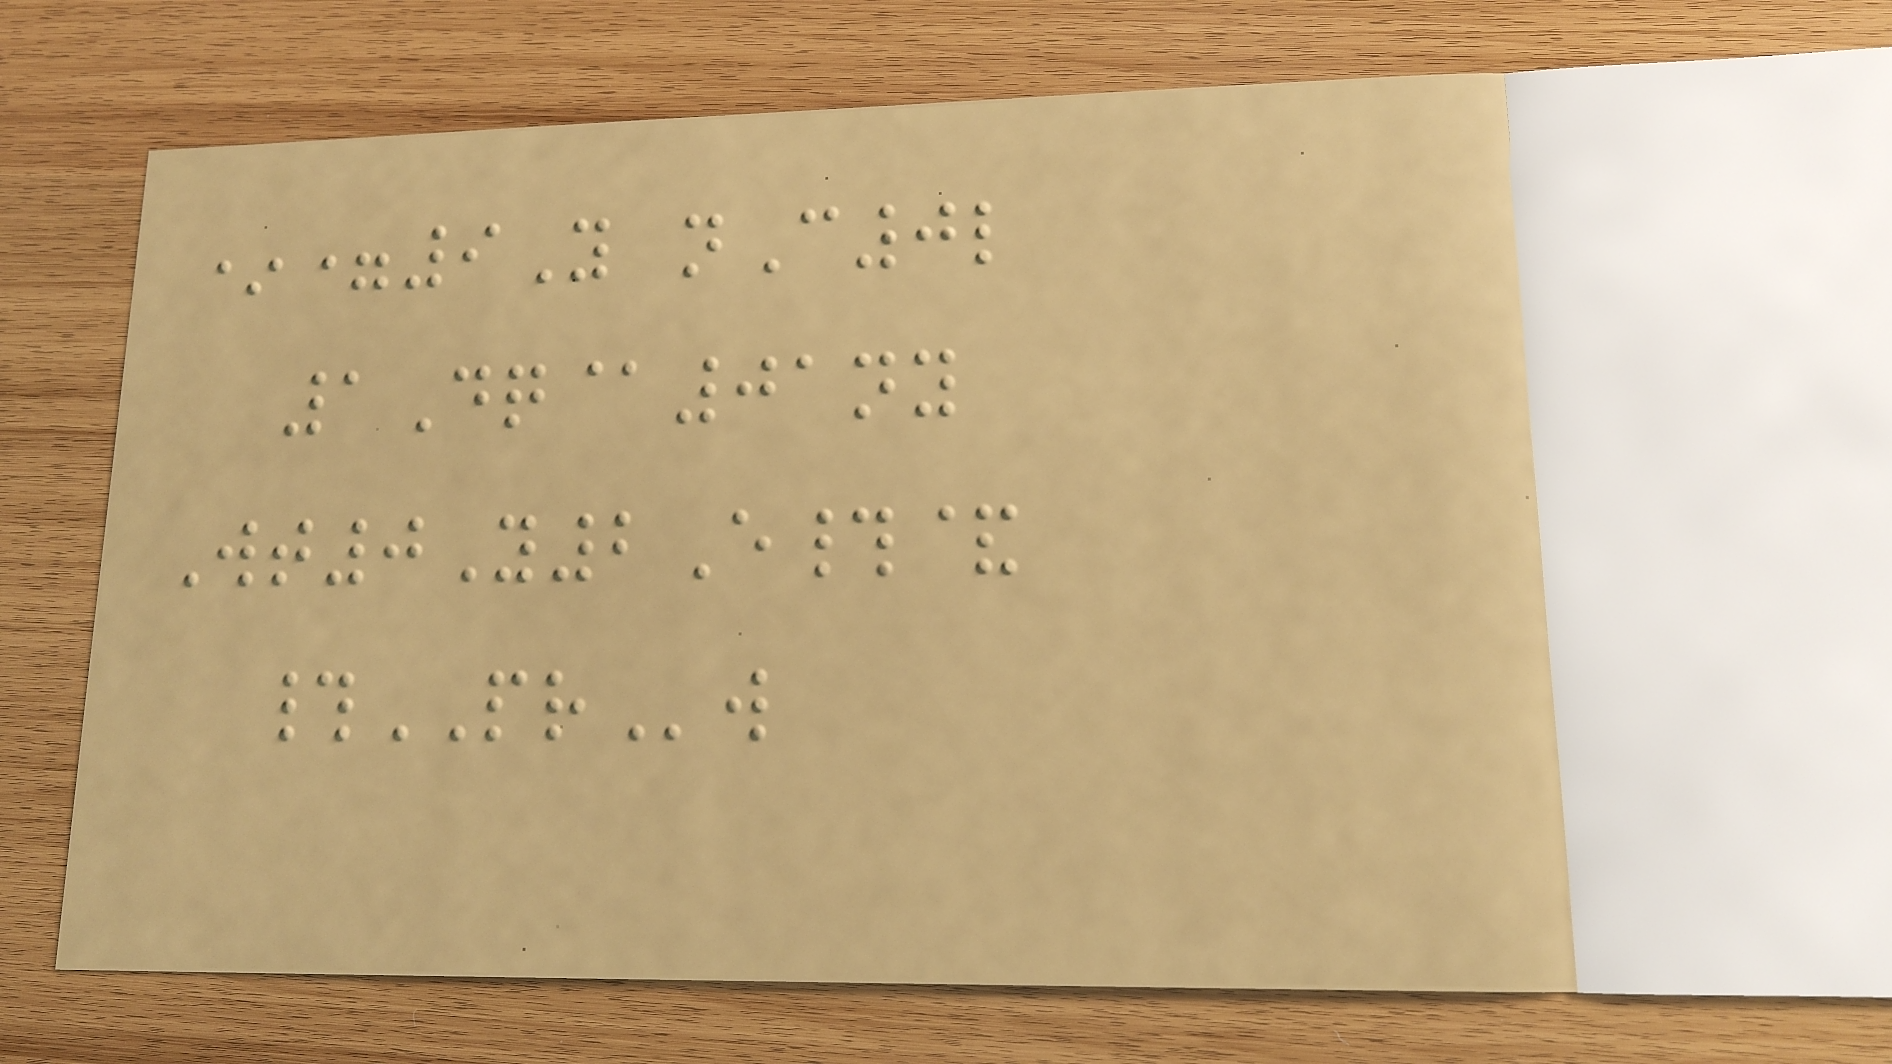*=9Y nC0l
1Dq@01ny
Wt0Y2E#&
#PRw
